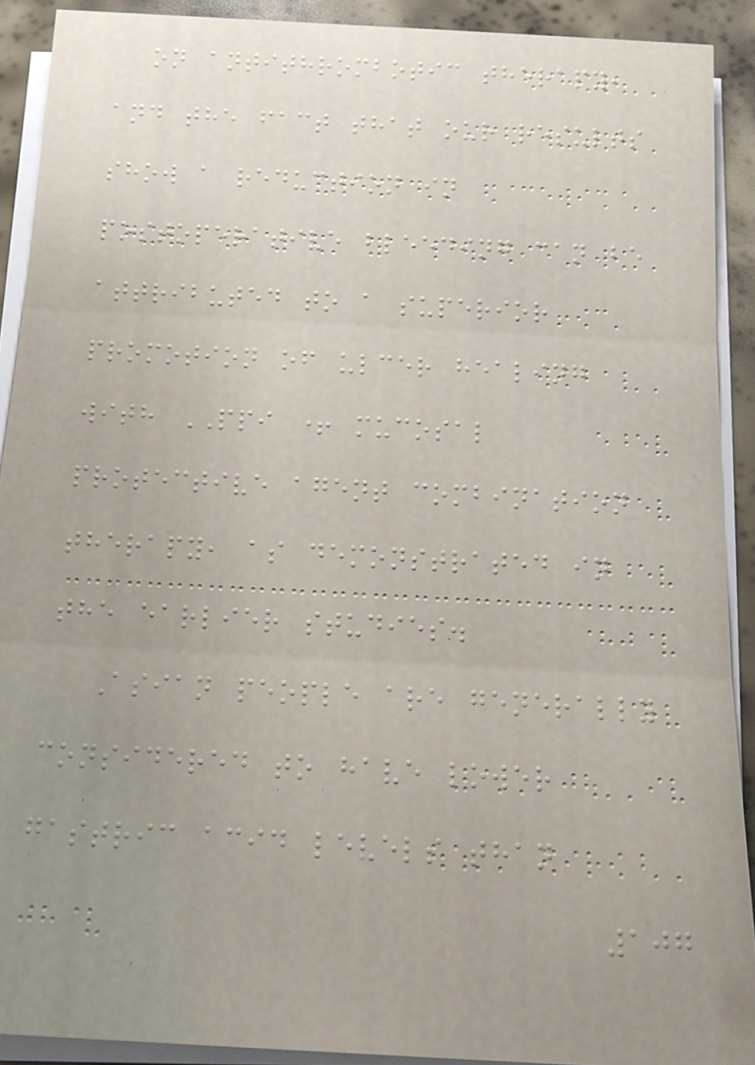on antithrombotic therapy,
and the fact that our results
show a reduction in
postoperative bleeding can be
attributed to a superior
promotion of ulcer healing
with PPI + mucosal
protective agent combination
therapy, as demonstrated in
the earlier studies.
Asian people are generally
considered to have lower
gastric acid levels than
107
